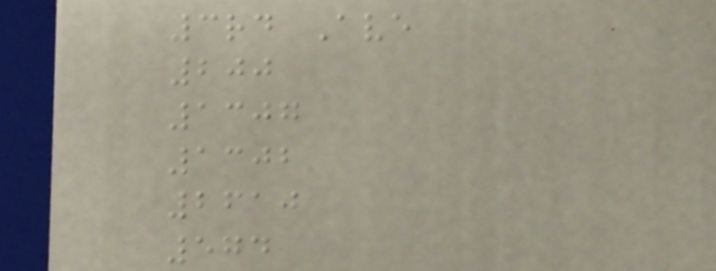3rd Ave
200
1307
1302
2610
574
